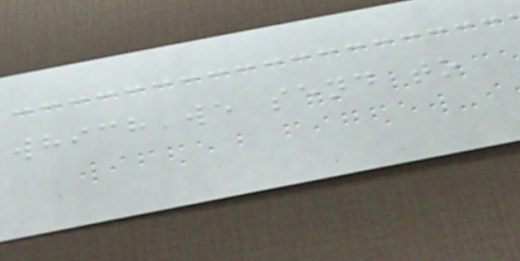which we send to
